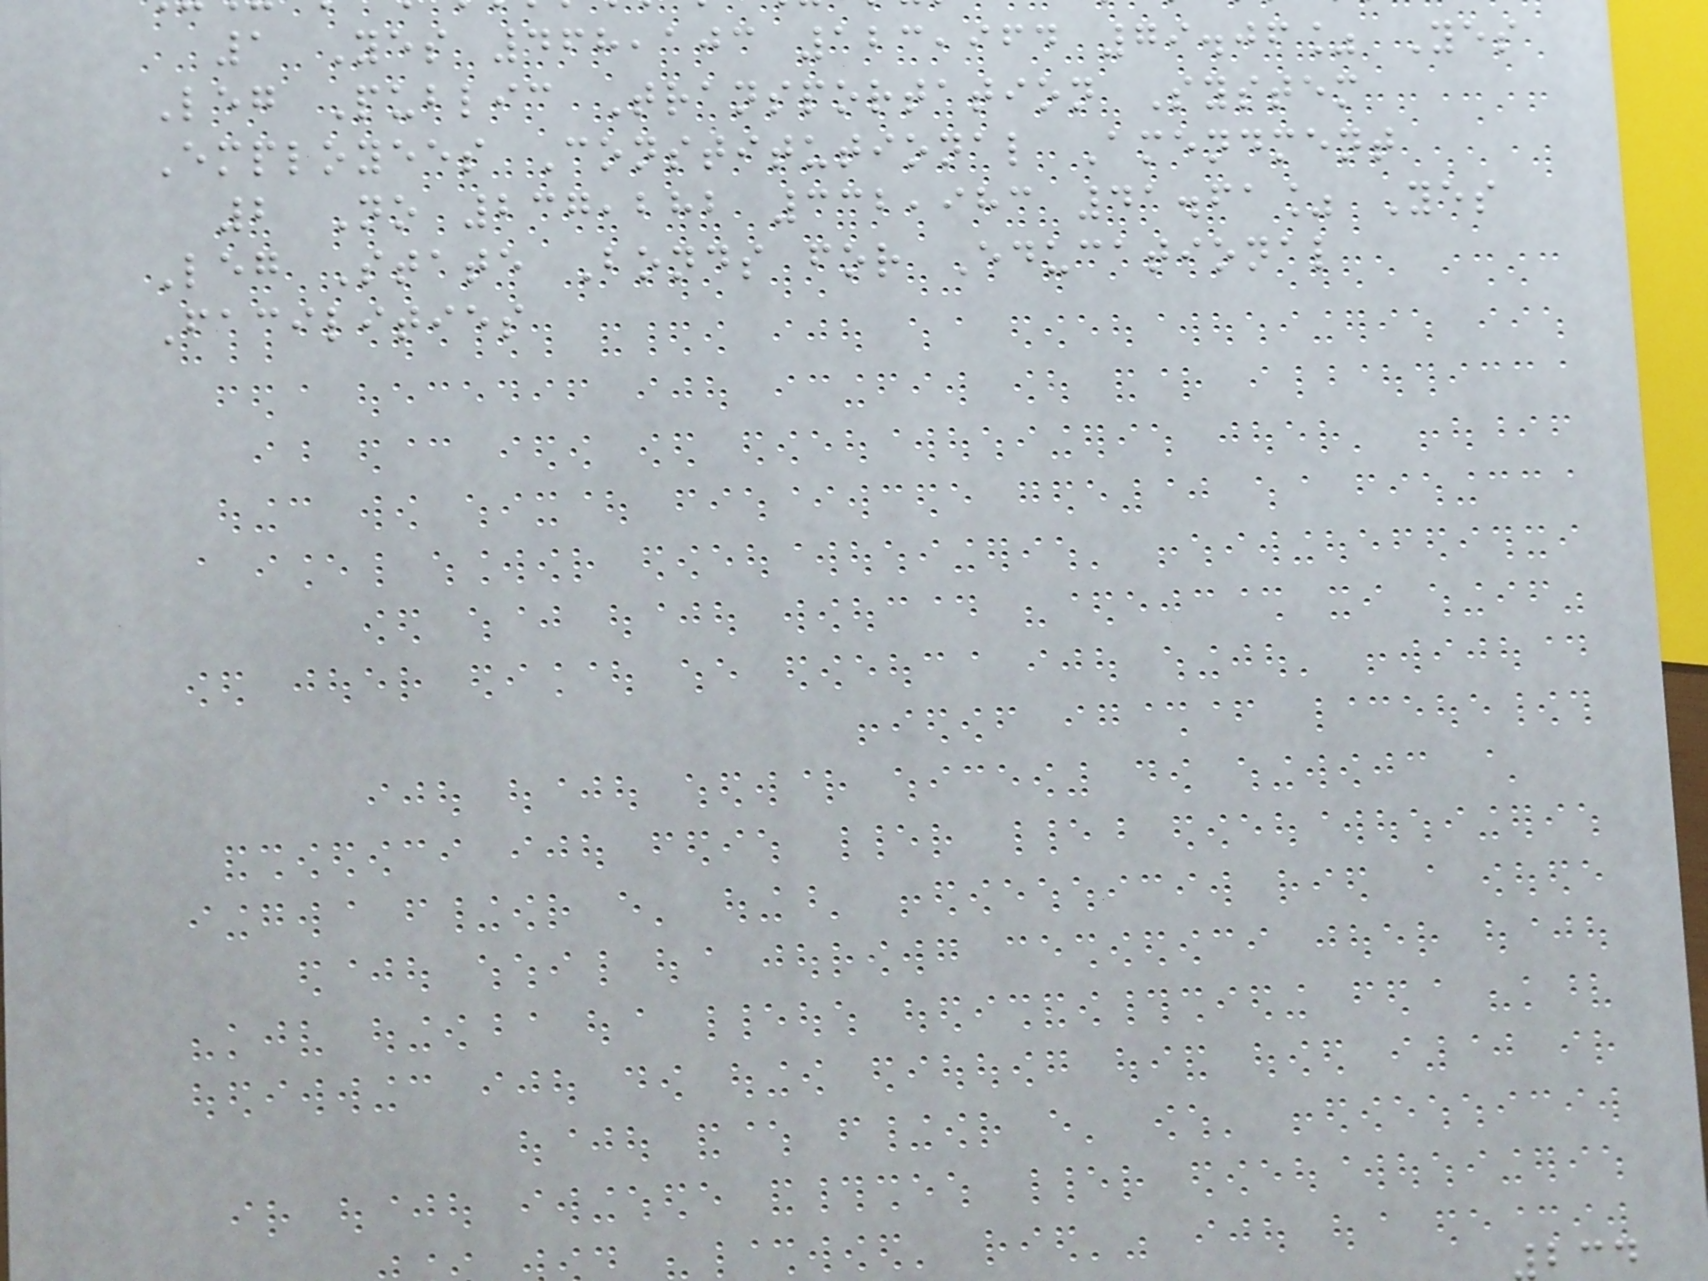1 Yes 468,103 123,964 79.06% Yes
Leg Public Transportation System
Employees Constitutional Amendment
2 No 237,282 332,983 41.61% Yes
Leg State Bonds for Educational
Facilities
